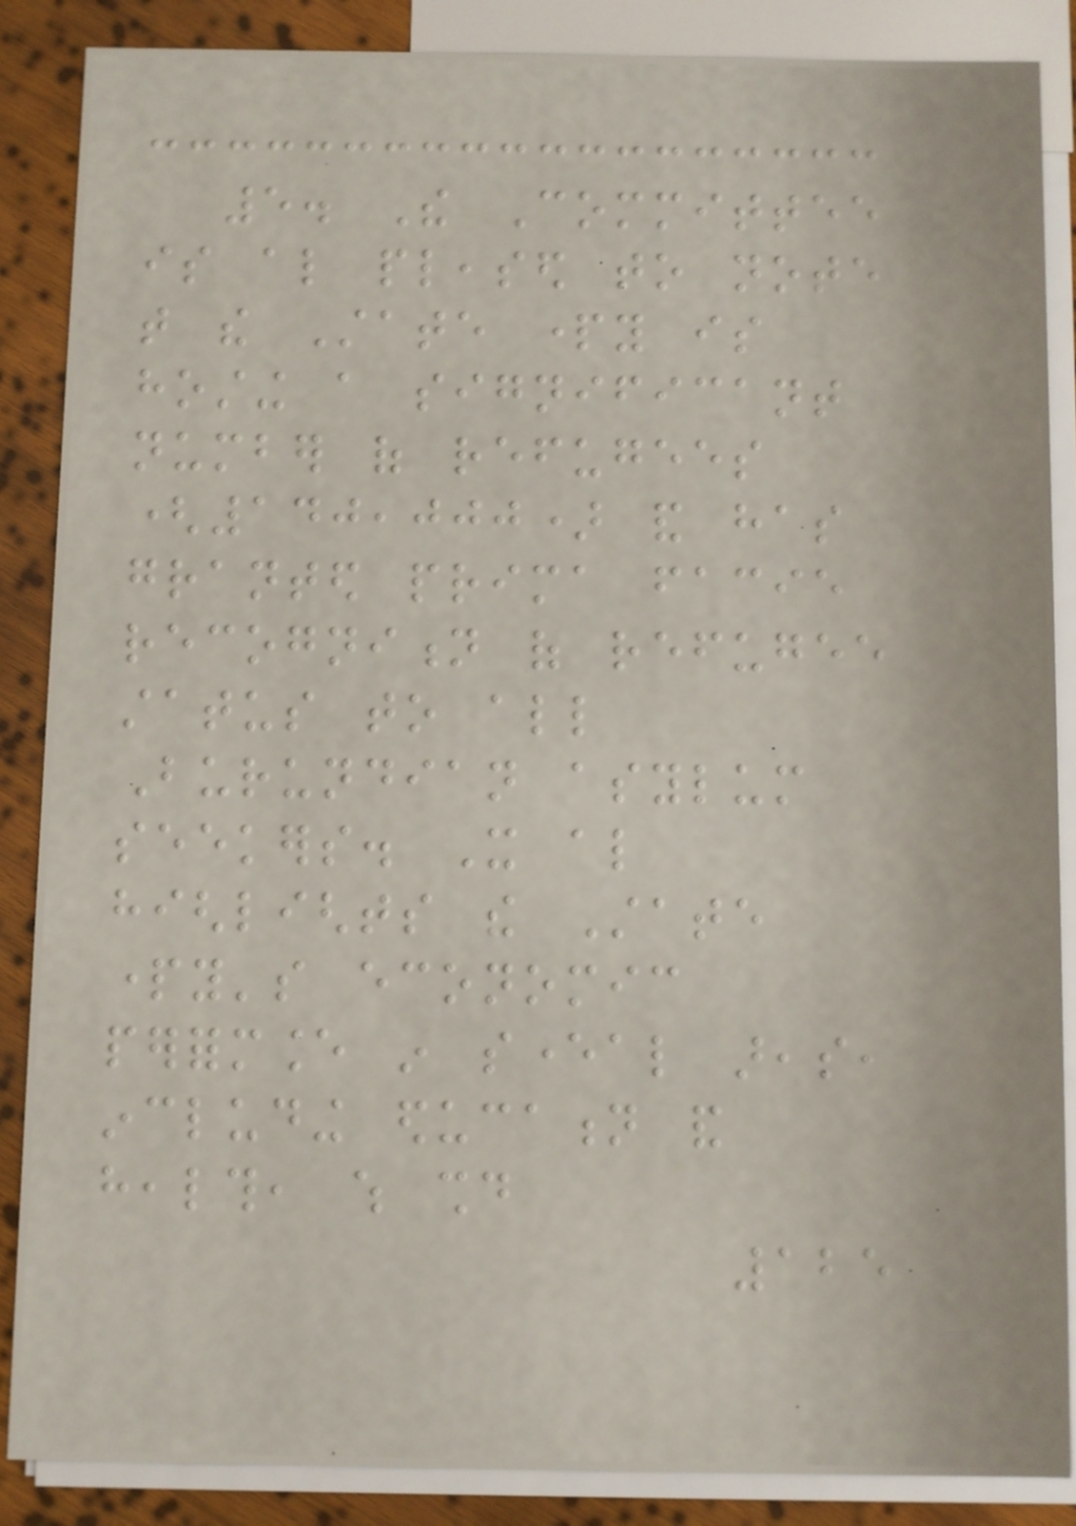5. The Committee
is also pleased to note
that the State party is
hosting a significant
number of refugees
(140,000) and has
granted prima facie
recognition of refugee
status to all
Burundian asylum
seekers. It also
highlights the State
party's economic
performance in several areas,
including education and
health, which should
125
